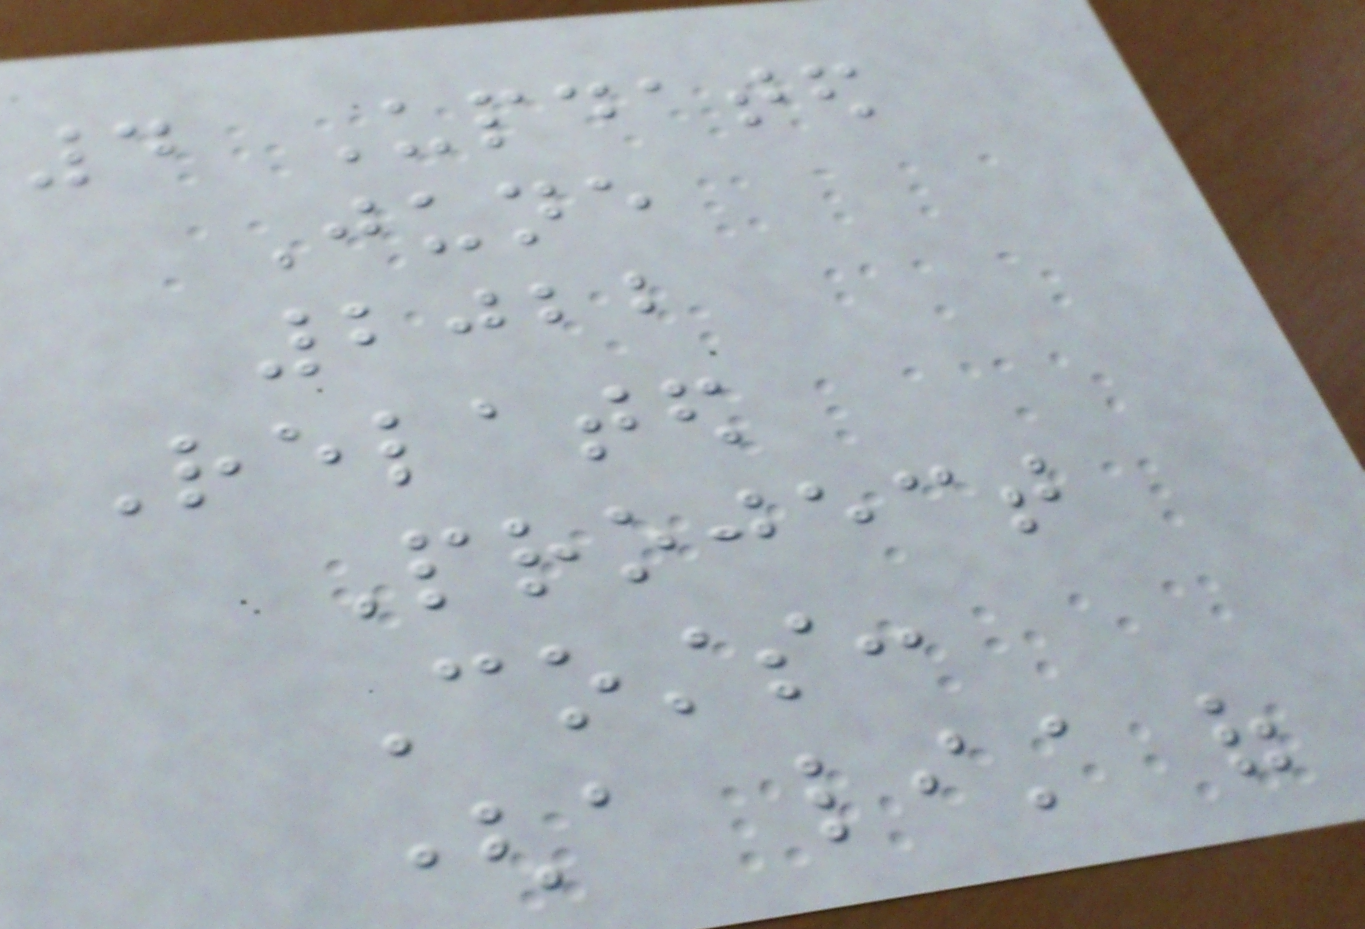4 Updated
June
2022
Related
Project
Costs:
(a list of
